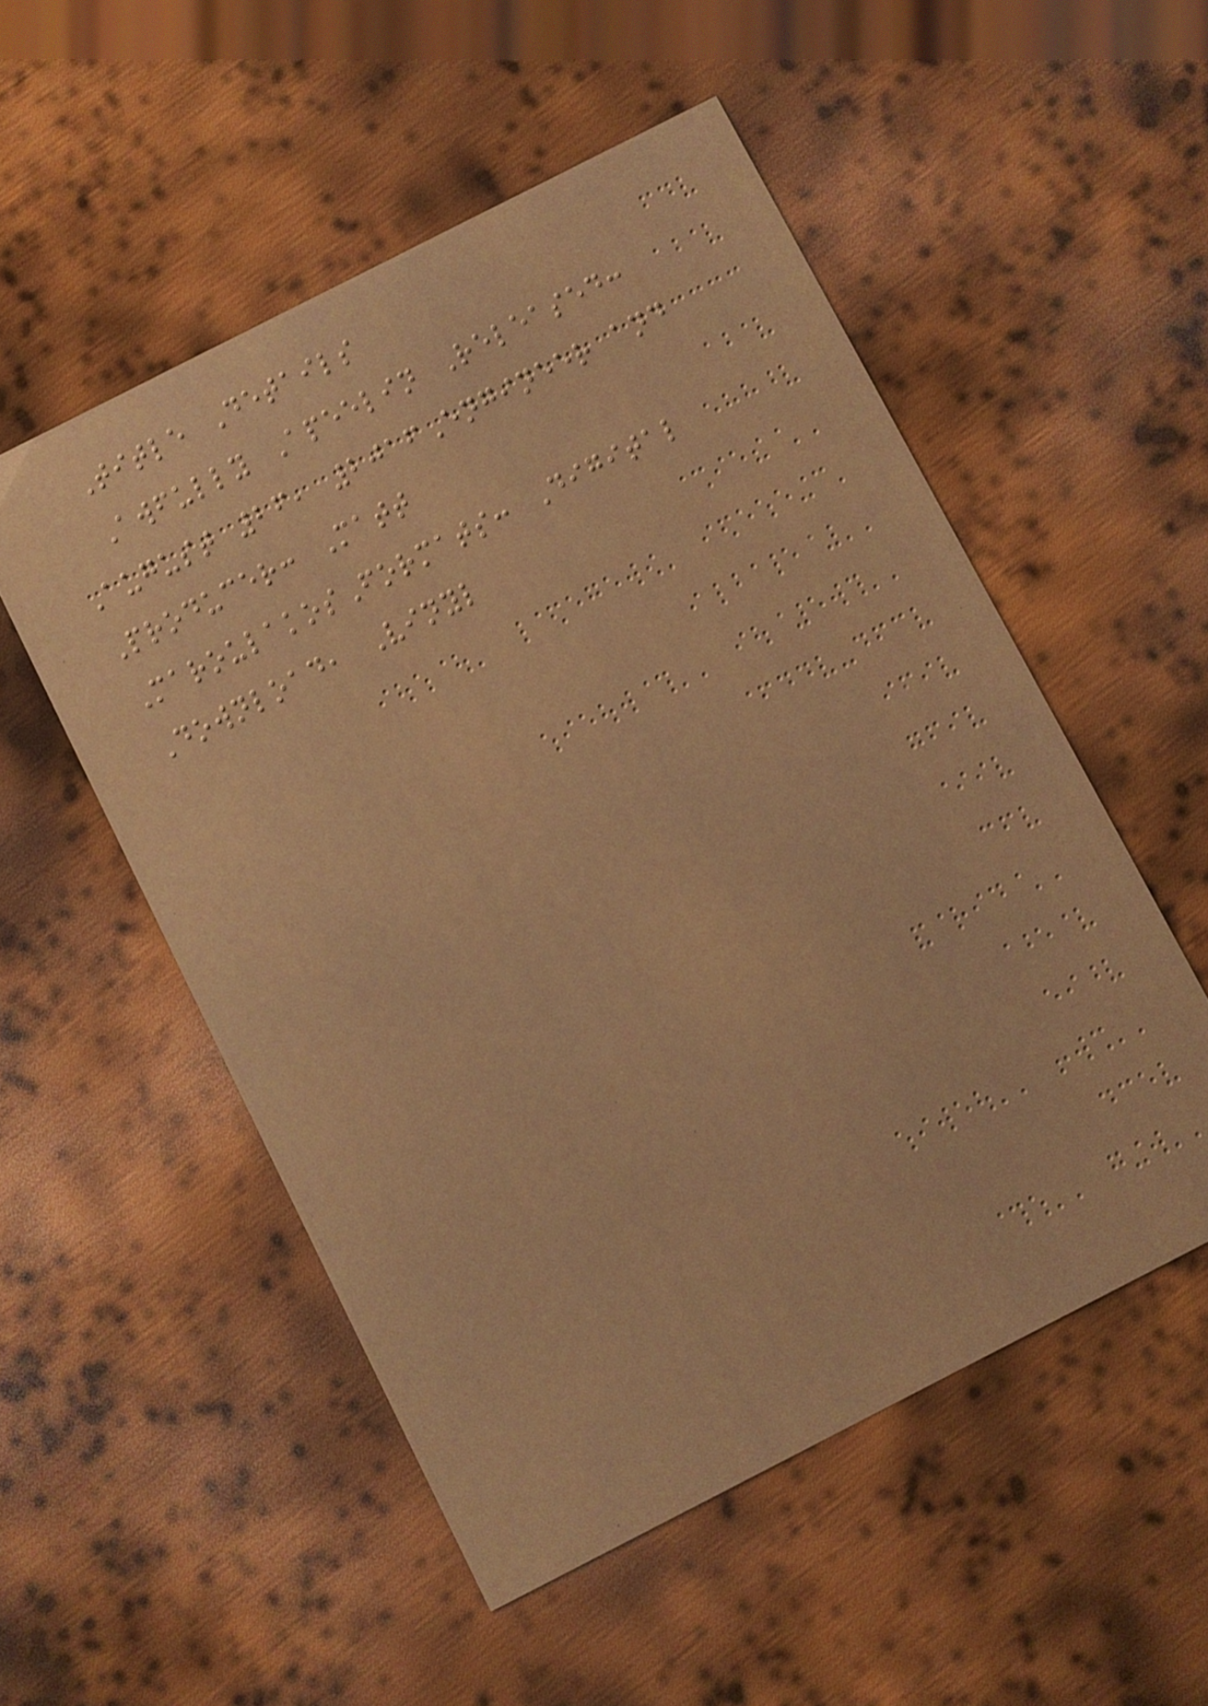Title Details
Awfully Apeelin Released:
August 26, 2016Engineer and
Producer: Matt
MaroulakosFormats: Digital
Download, Vinyl
